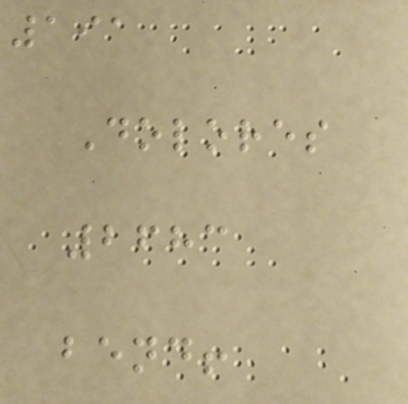191
Dolores
2683
bend!
